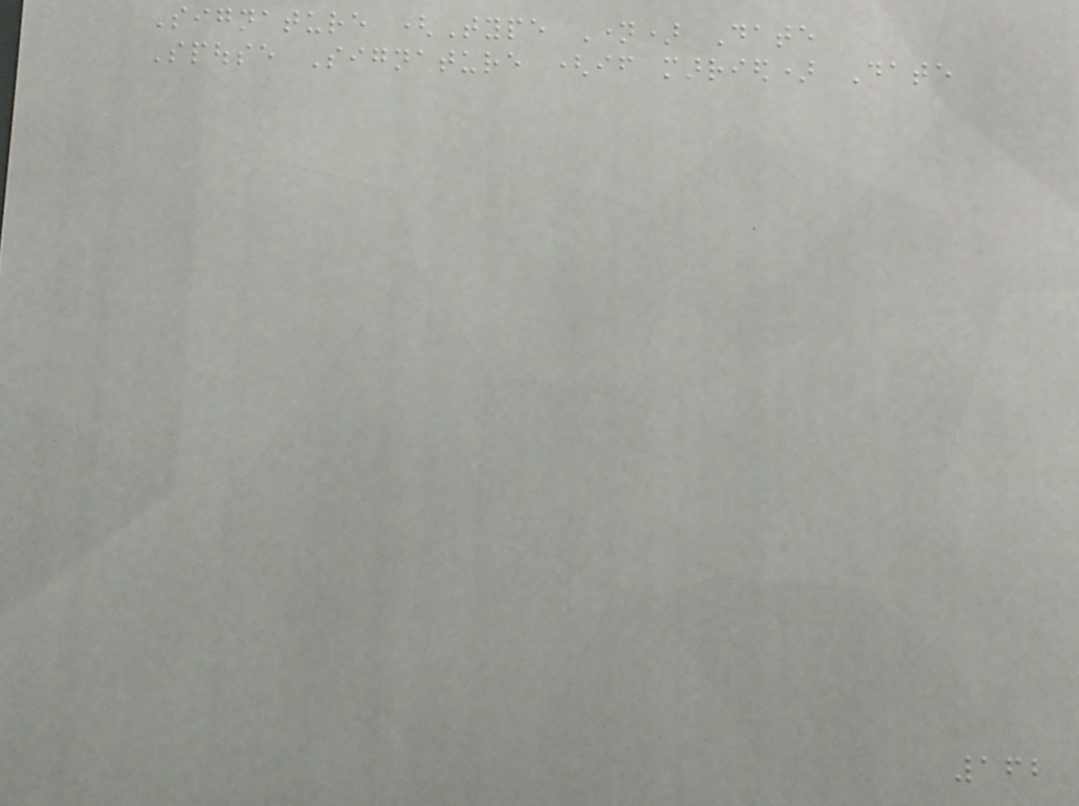Signature (Type Name) Date
Spouse Signature (if married) Date
162
